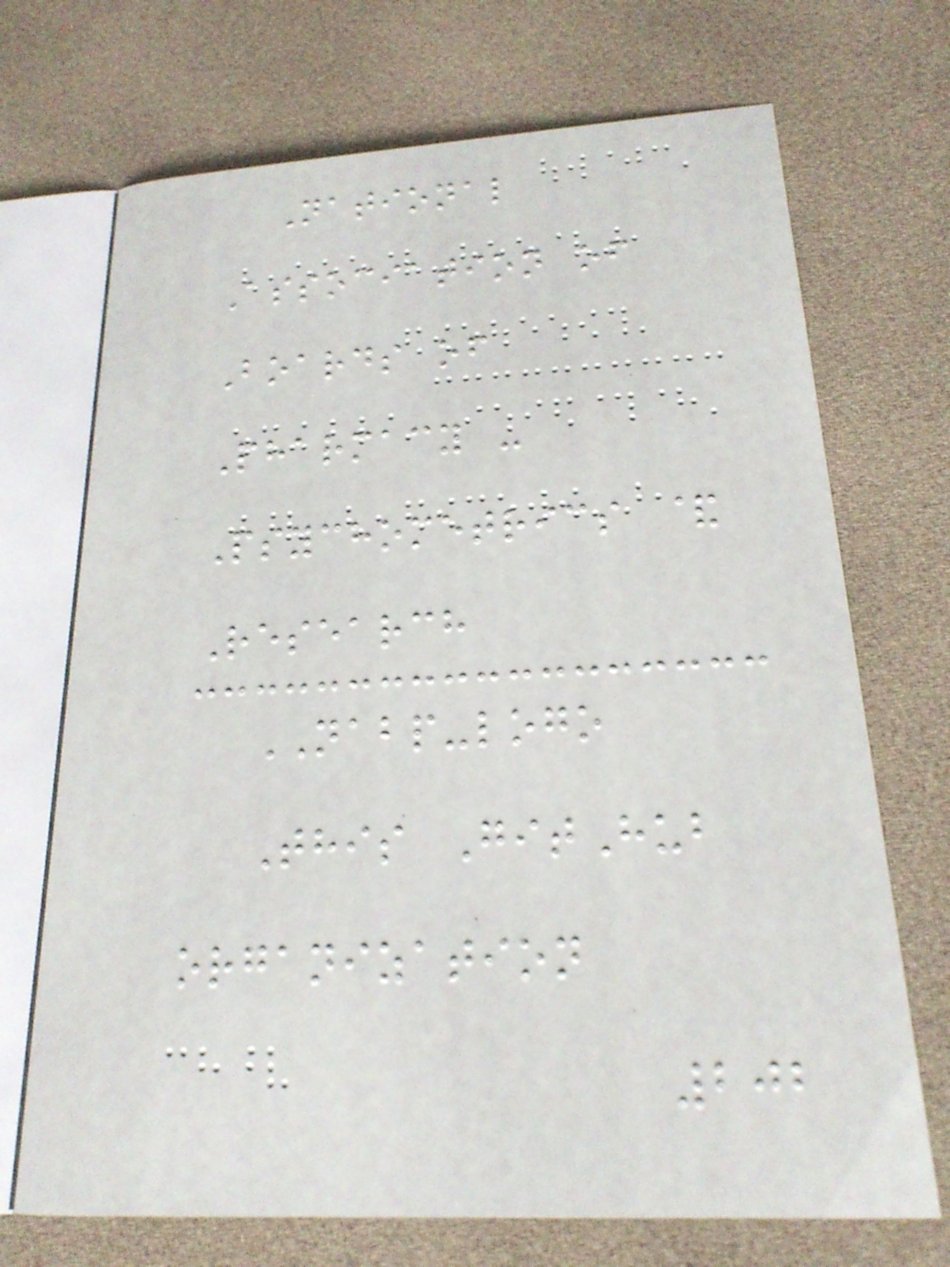National
Association of
Boards of
Pharmacy -
Psychometrics &
Research
NABP-logo
This GitHub
organization
202
